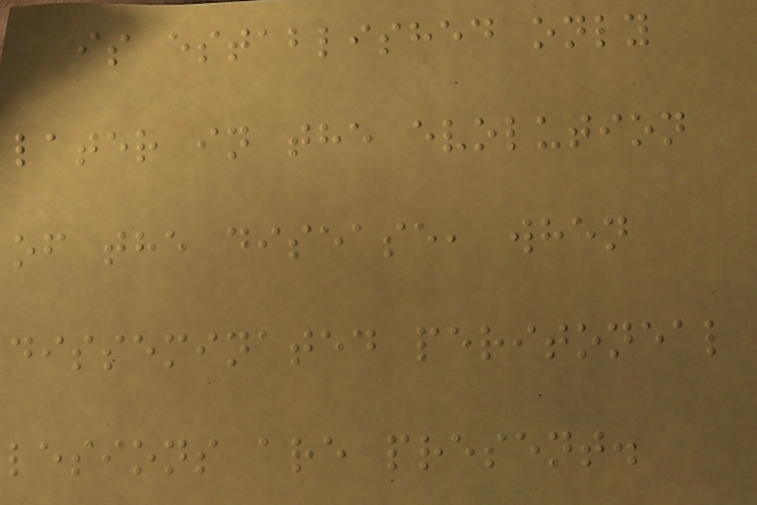is established only
later in the evolution
of the disease, when
disseminated peritoneal
lesions are present.
